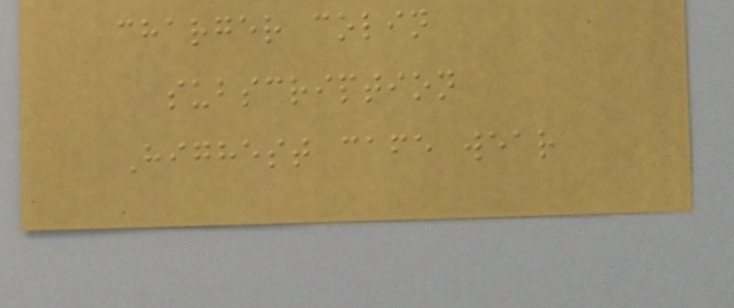charger colin
subscription
Highest cafe wear
